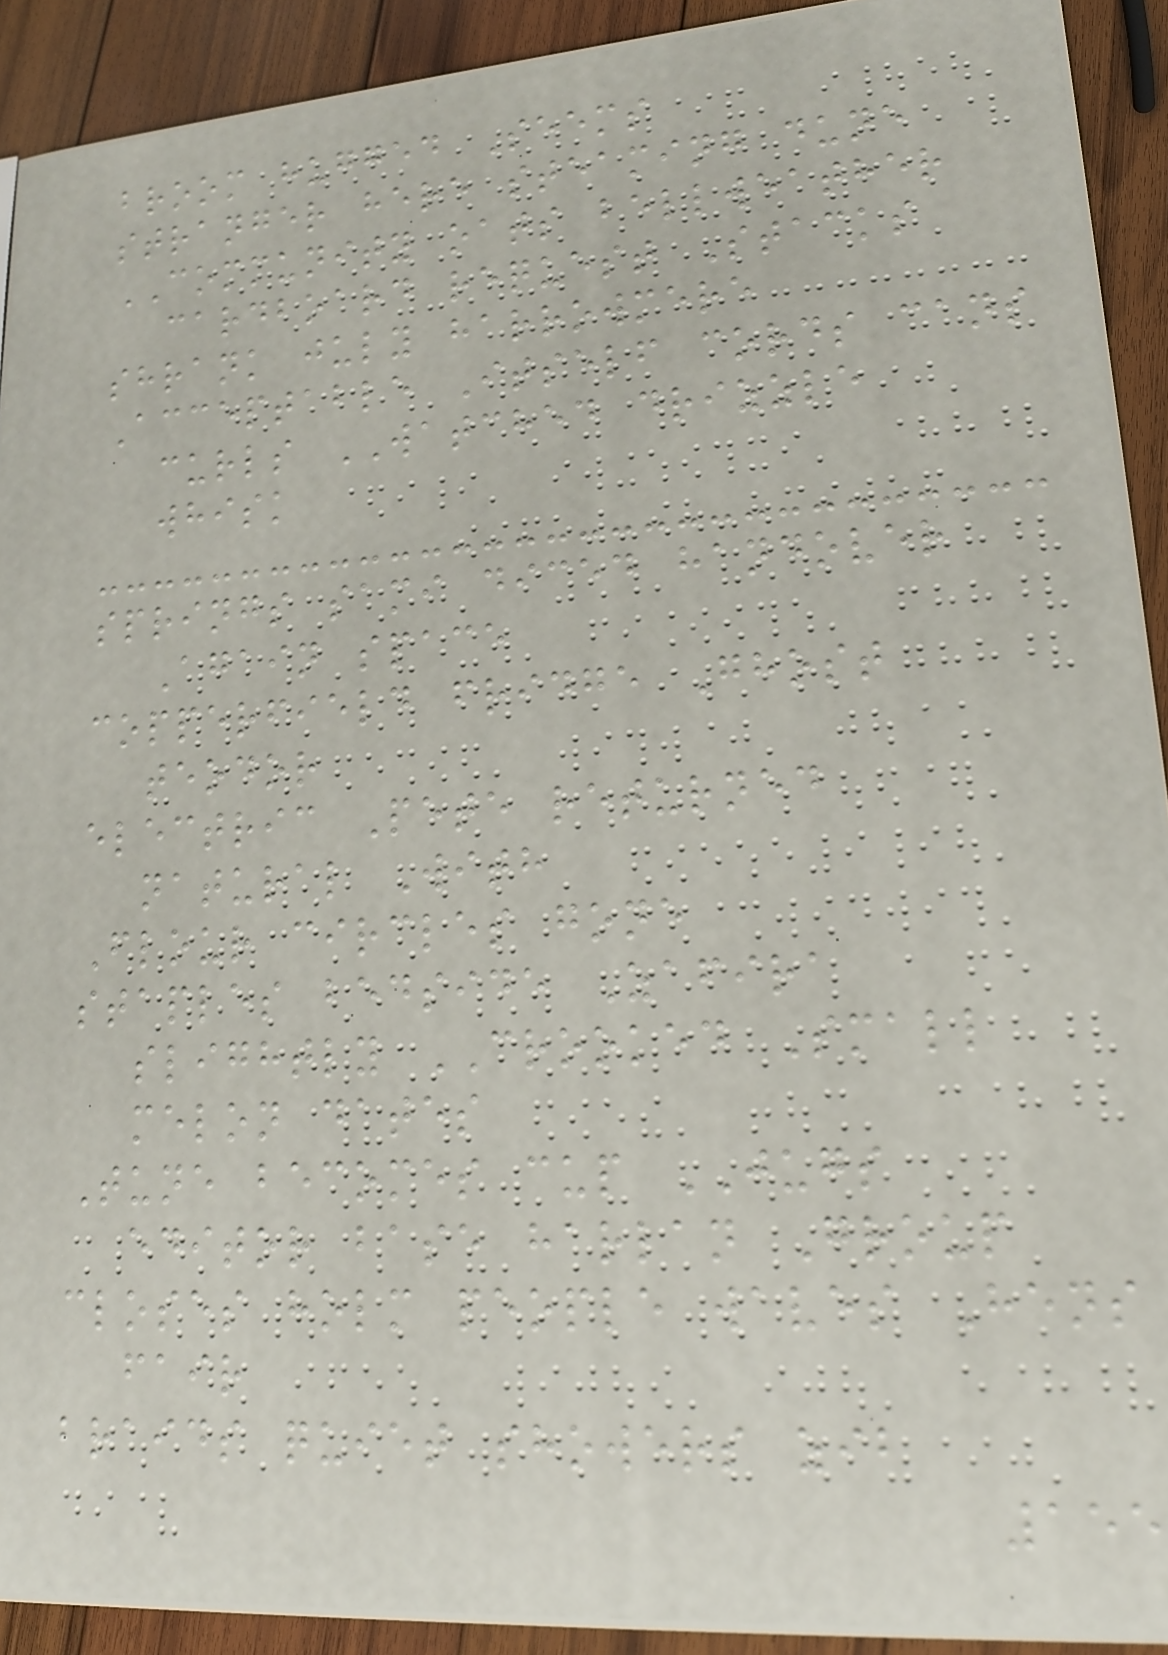broom hugged Seems
stranger here steaming dune
COMMUNITY oats bellweather
cardboard request Stacks
shrank july harrowmere
Acceptable Itself cords cans
curls WATCHED drizzle
whisk
springs sami diced handover
Again space
copperfield fridge Ghost
teodor
electric Pete returned
natural With
Flour circles gone
staples bedside Zafira
slightly CROOKED Small
melon dates
Tune becomes cup JUGS
editor base harlan Group
closes holm people waves Hens
fair
braids quiet showers zib
155
